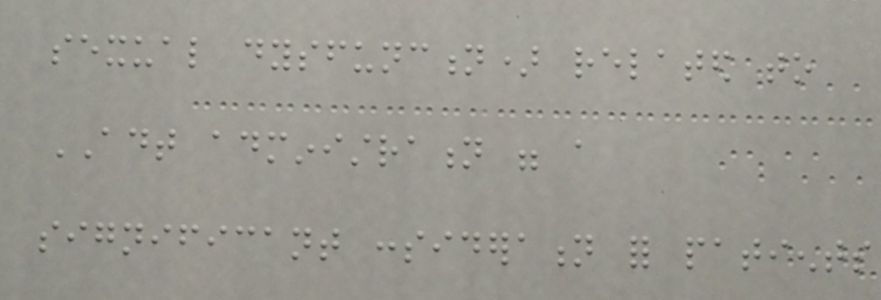sexual dysfunction) related to
ADT administration were a
significant consideration for patients
